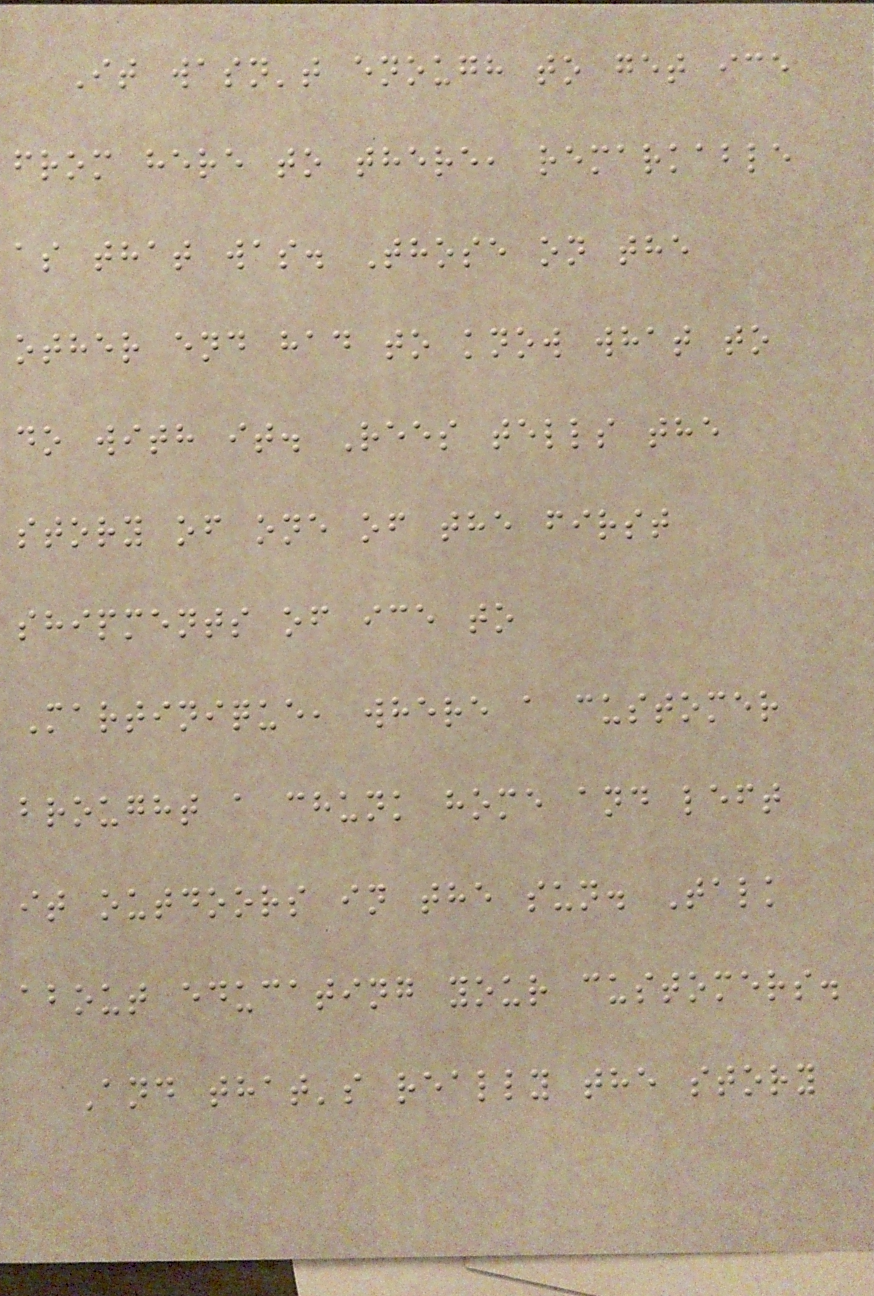It wasn't enough to get ice
from here to there, remarkable
as that was. Those on the
other end had to know what to
do with it. Rees tells the
story of one of the first
shipments of ice to
Martinique, where a customer
brought a chunk home and left
it outdoors in the sun. Talk
about educating your customers.
And that's really the story
